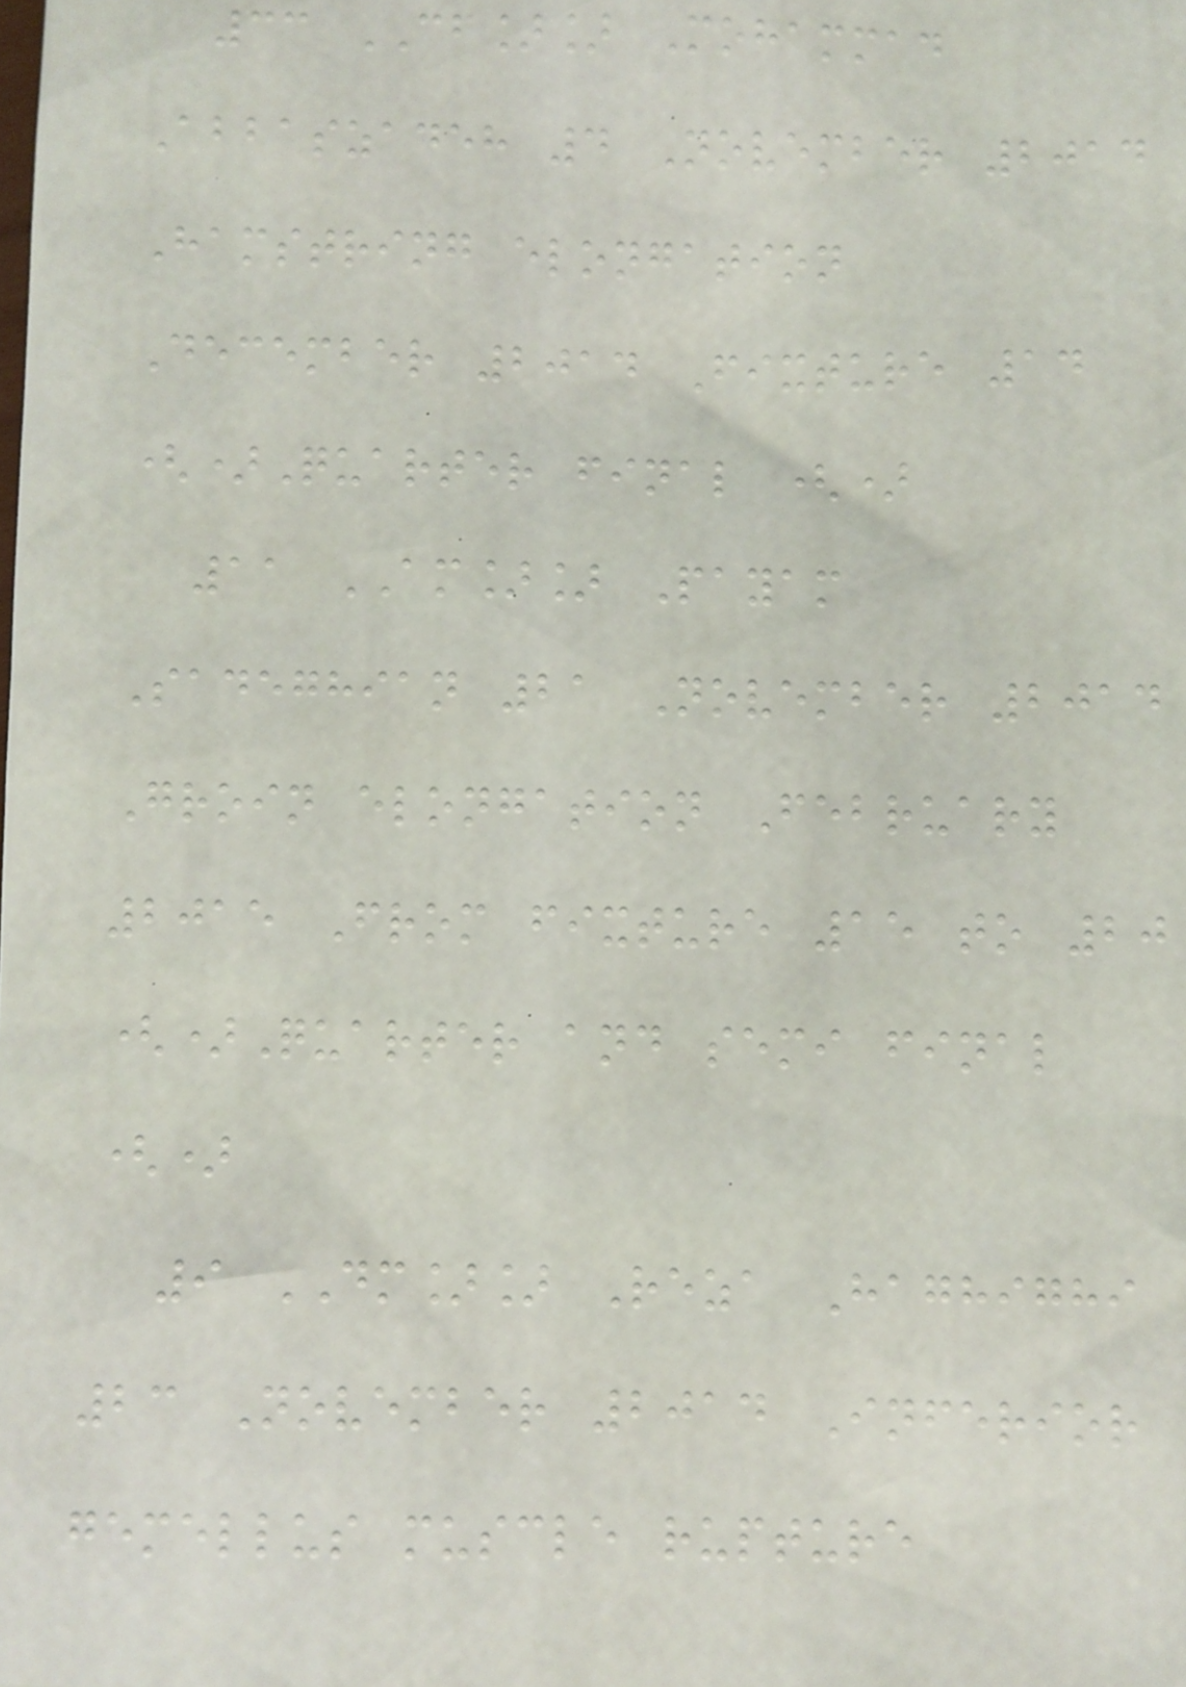33 CF]] Mohammad
Abbaszadeh 4 November 2014
Hamstring elongation
December 2014 Fixture 14
()Quarter final ()
11 AM]] Payam
Sadeghian 21 November 2014
Groin elongation February
2015 From fixture 15 to 20
()Quarter and semi final
()
9 DM]] Reza Haghighi
23 November 2014 Inferior
gemellus muscle rupture
